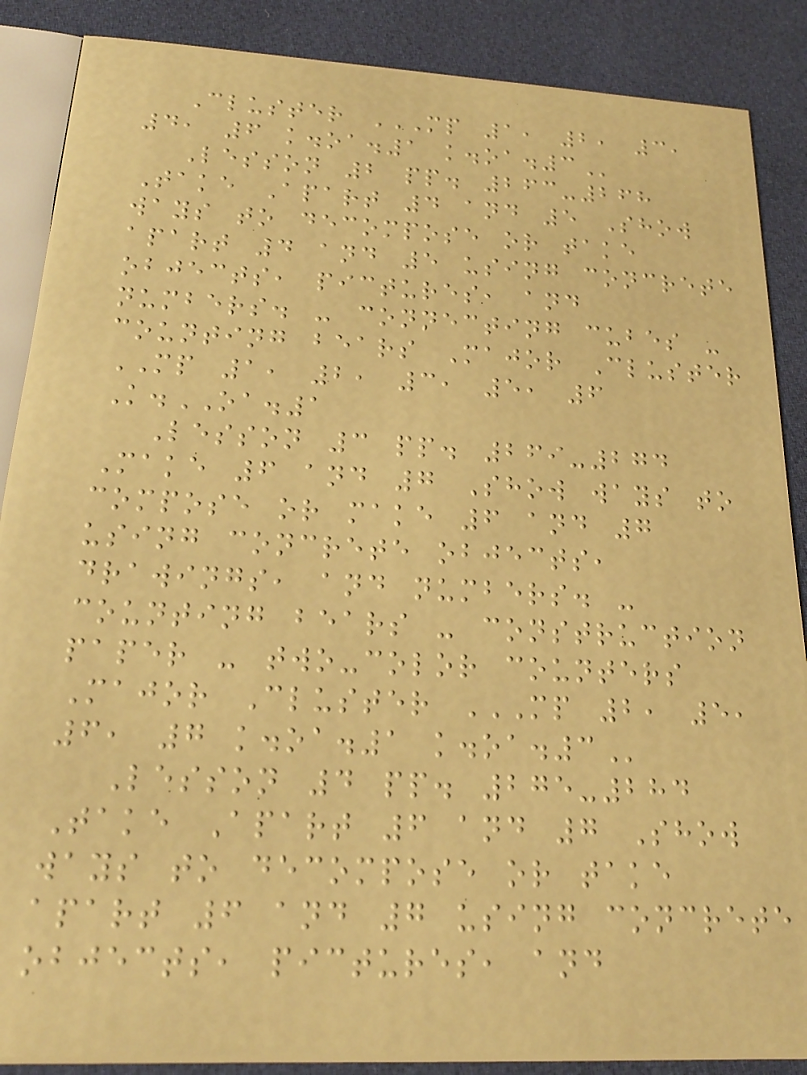Cluster MP 1, 2, 3,
4, 6 K.OA.1 K.OA.3
Lesson 2 pp. 263-268
Take Apart 4 and 5 Show
ways to decompose or take
apart 4 and 5 using concrete
objects, pictures, and
numbers. - connecting cubes -
counting bears Major Cluster
MP 1, 2, 3, 5, 6
K.OA.1
Lesson 3 pp. 269-274
Make 6 and 7 Show ways to
compose or make 6 and 7
using concrete objects,
drawings, and numbers. -
counting bears - construction
paper - two-color counters
Major Cluster MP 2, 5,
6, 7 K.OA.1 K.OA.3
Lesson 4 pp. 275-284
Take Apart 6 and 7 Show
ways to decompose or take
apart 6 and 7 using concrete
objects, pictures, and
